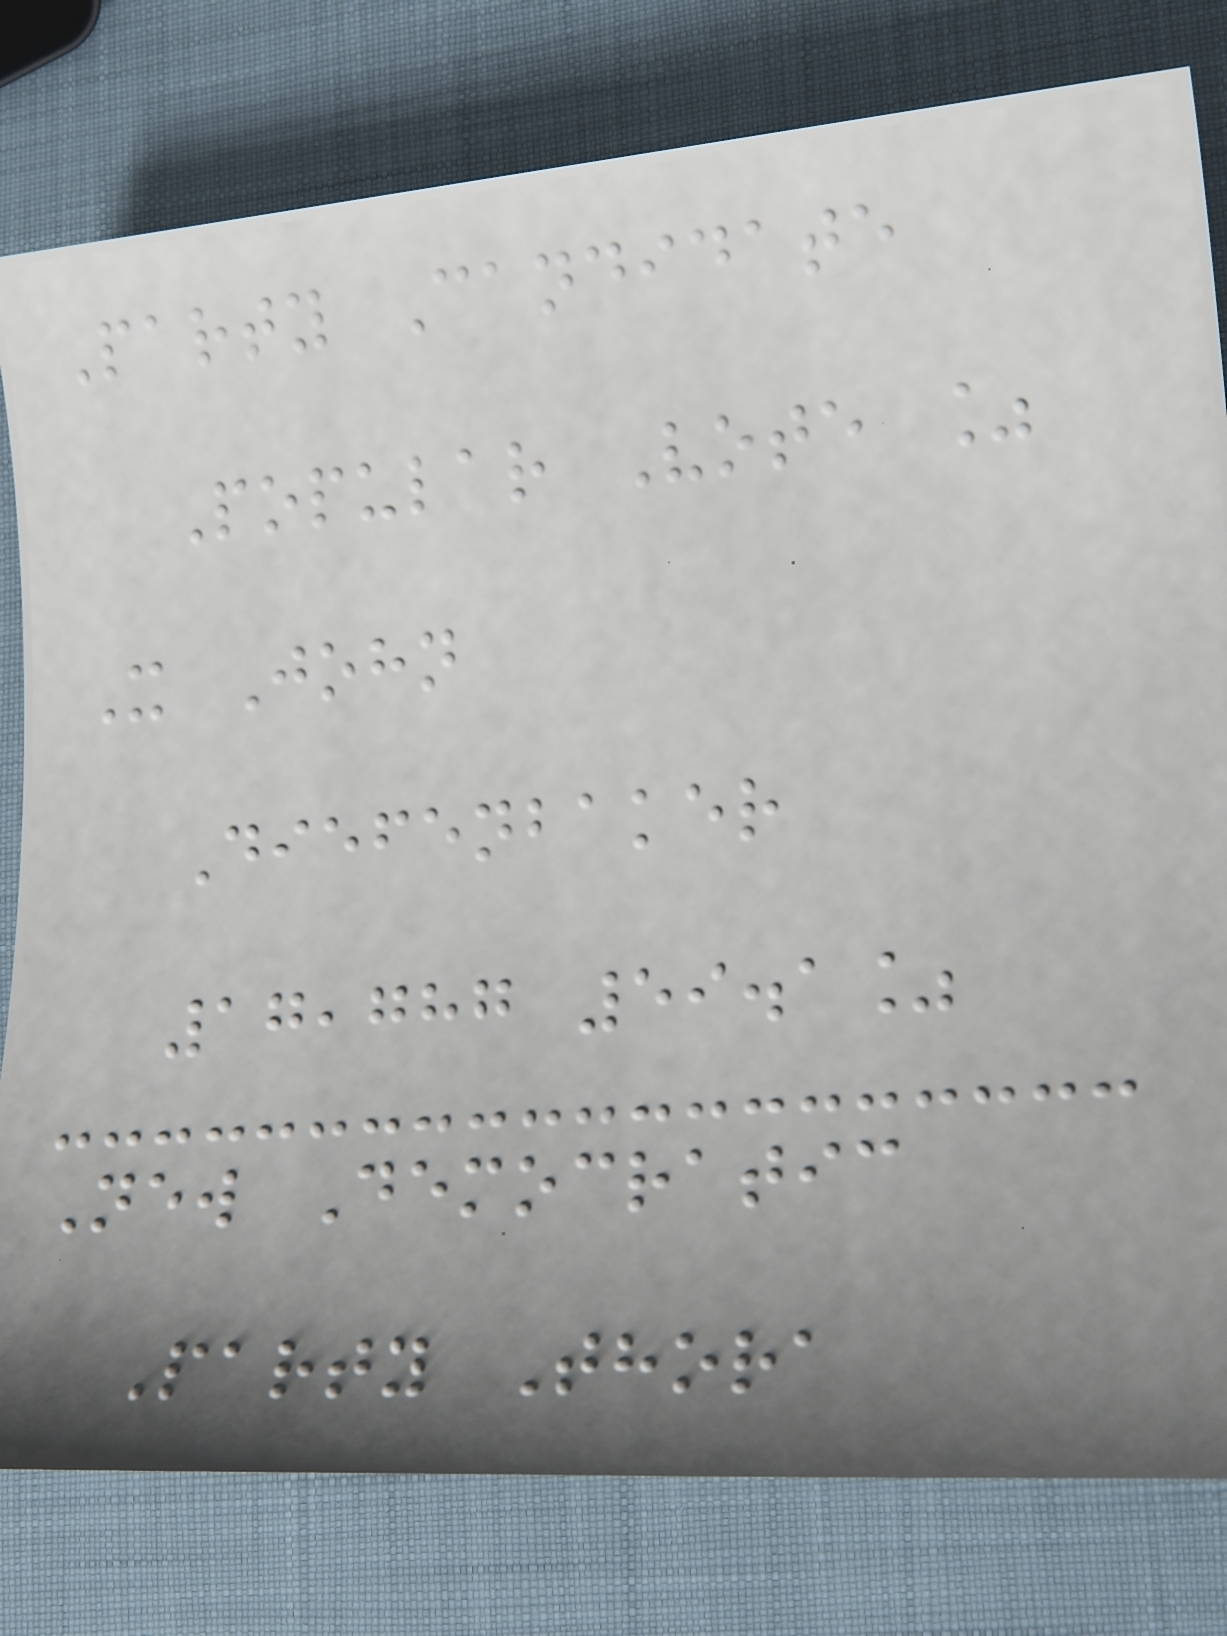Party Candidate
Popular Vote %
X John
Diefenbaker
17,787 59.1%
New Democratic
Party Thora
